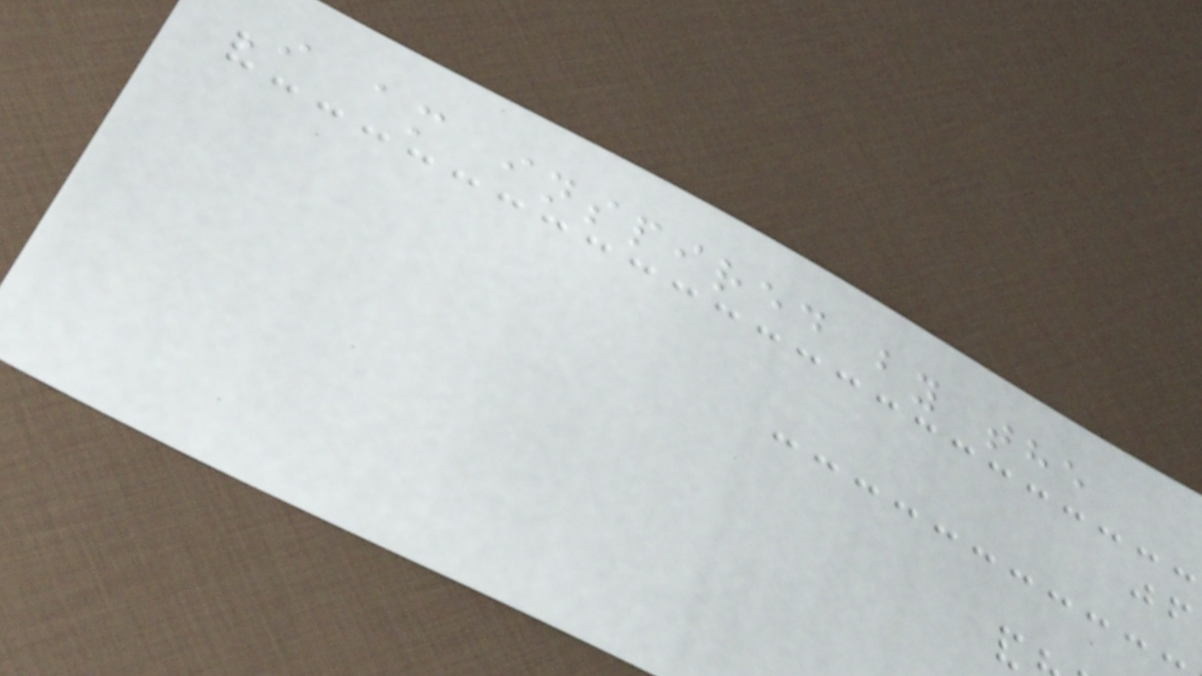I am inspired by the
